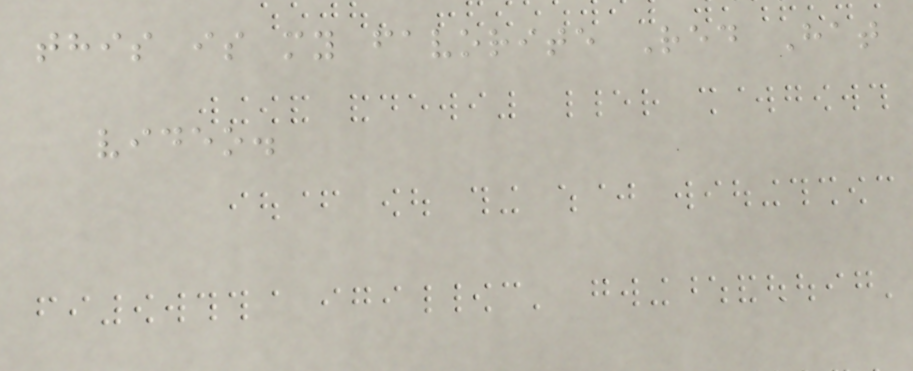this is my favorite Red Hat
video.
